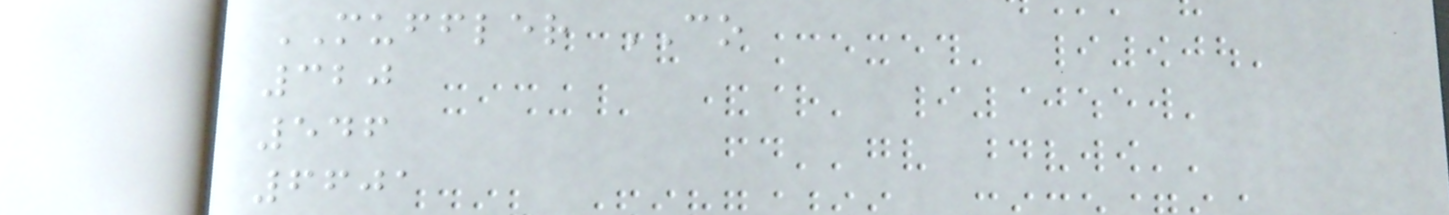MUFFLER CO
320
546
6601
